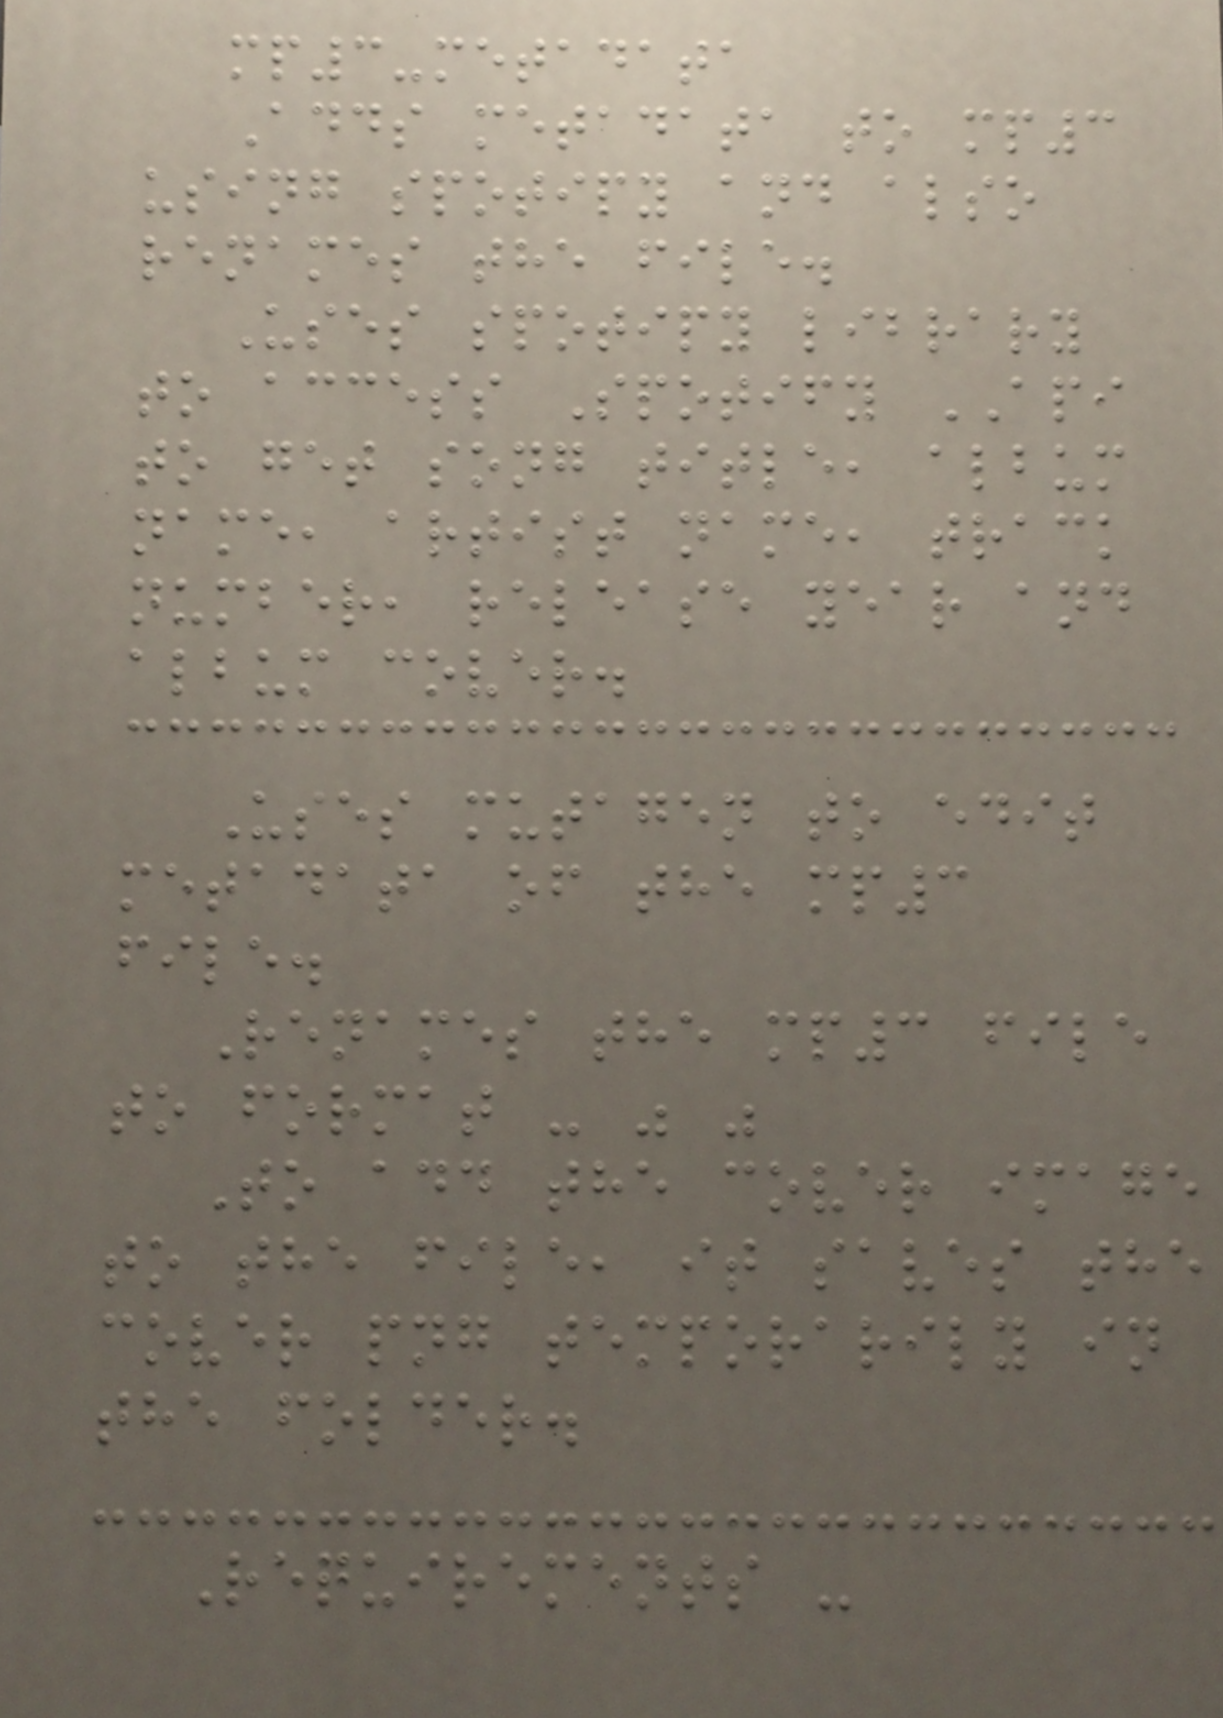mp3-metadata
Adds metadata to mp3
using spotipy and also
renames the file.
Uses spotipy library
to access Spotify API
to get song title, album
name, artist name, track
number, release year and
album cover.
Uses mutagen to edit
metadata of the mp3
file.
Renames the mp3 file
to format - " "
To add the cover image
to the file, it saves the
cover png temporarily in
the folder.
Requirements -
